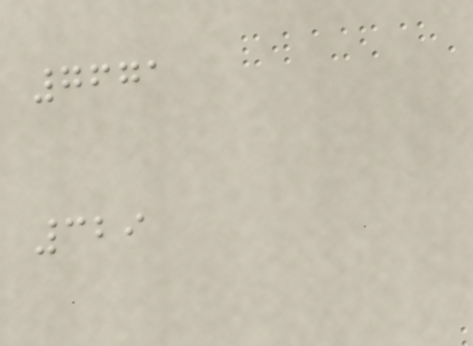7671
329
